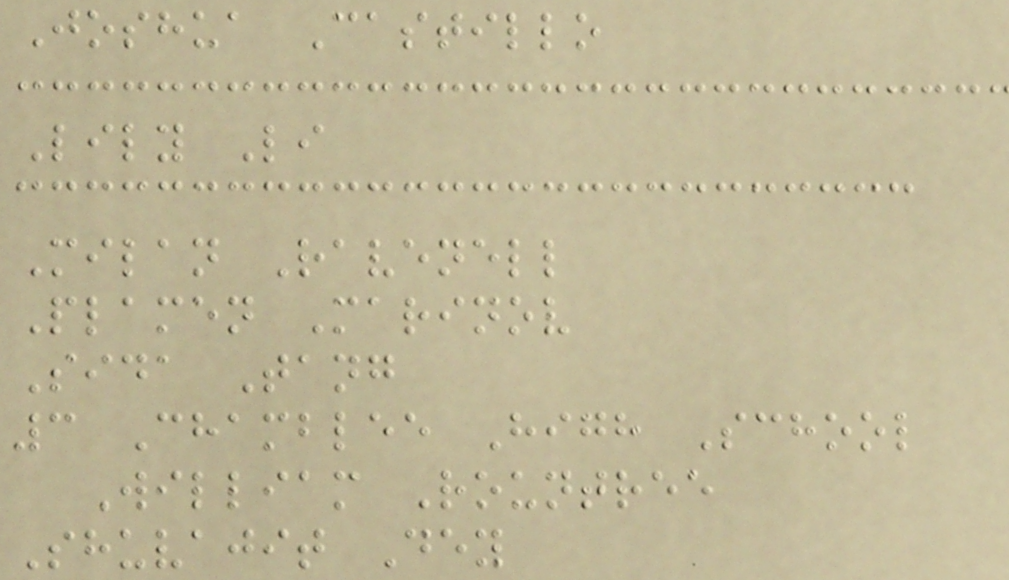Joshua Castillo
Lily Li
Milan Ravenell
Plamen Marinov
Sida Tang
3 Chamblee High School
William Rountree
Shuvajit Dey
